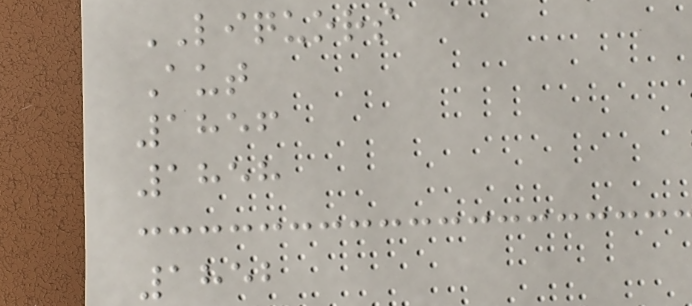LIQUORS
Aut
1856
1858
1852
